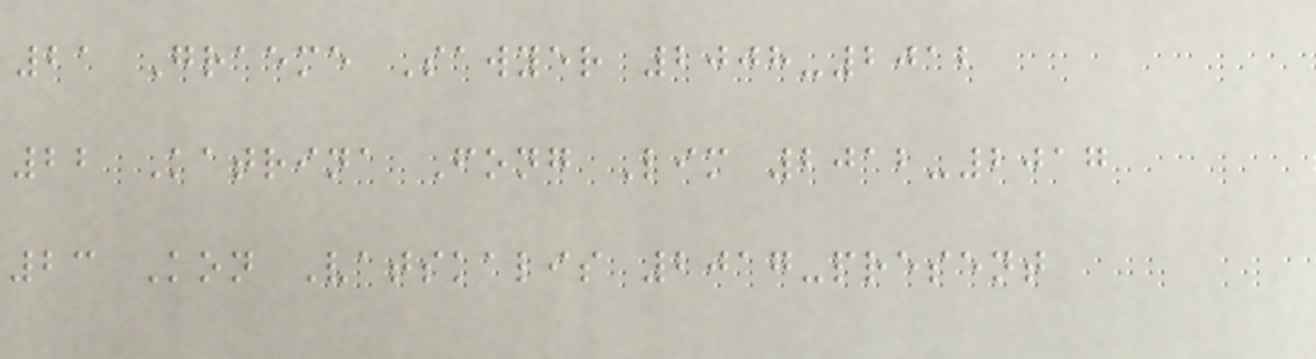21 Graeme Sawyer 2008-2012
22 Katrina Fong Lim 2012-2017
23 Kon Vatskalis 2017-present
